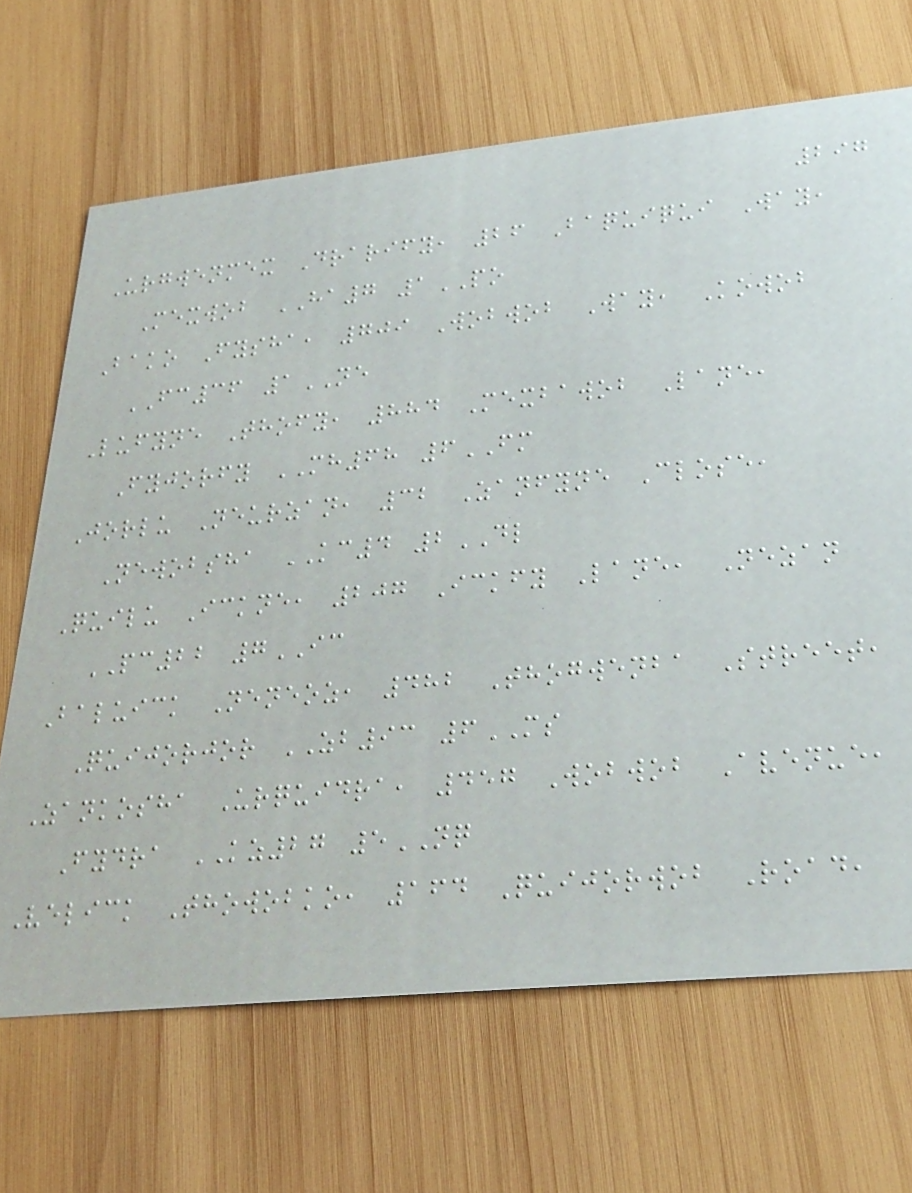297
Urgwenmex Drarify, 26 Baquiqui Way,
Mexwob HA7 1PO
Bako Fysha, 709 Wobwob Way, Kowob
FC36 1NE
Lufyne Thofy, 884 Mexbawob Lane,
Fyjorfy MH68 6FM
Jorlu Neurzan, 32 Zanfyne Close,
Newobsha KC4 2DL
Quilu Ickne, 207 Ickfy Lane, Nezan
PC22 7IC
Baluick Neneoz, 482 Thogwenba Street,
Quijorjor ZB93 6MS
Zankosha Urquidra, 457 Wobwob Avenue,
Fydra KZ27 5NQ
Velick Thowobko, 164 Quijorwob Road,
